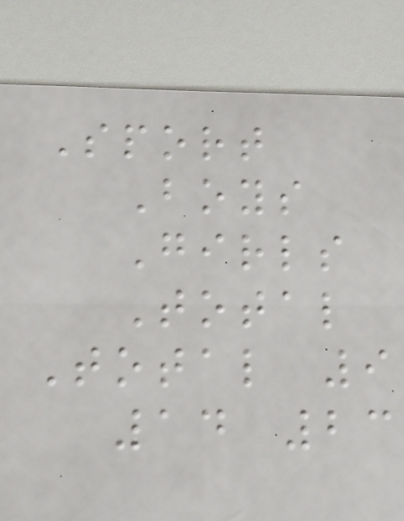Sport
Boys
Girls
Total
Total 9
14 23
